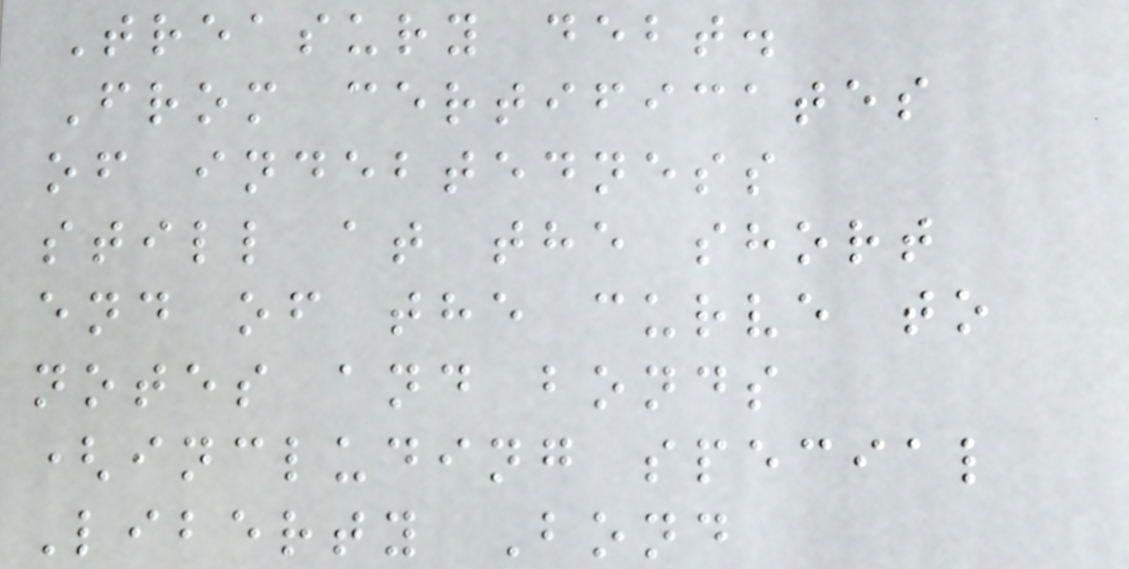Treasury debt.
From certificates
of indebtedness
still at the short
end of the curve to
notes and bonds
(including special
Liberty Bond
